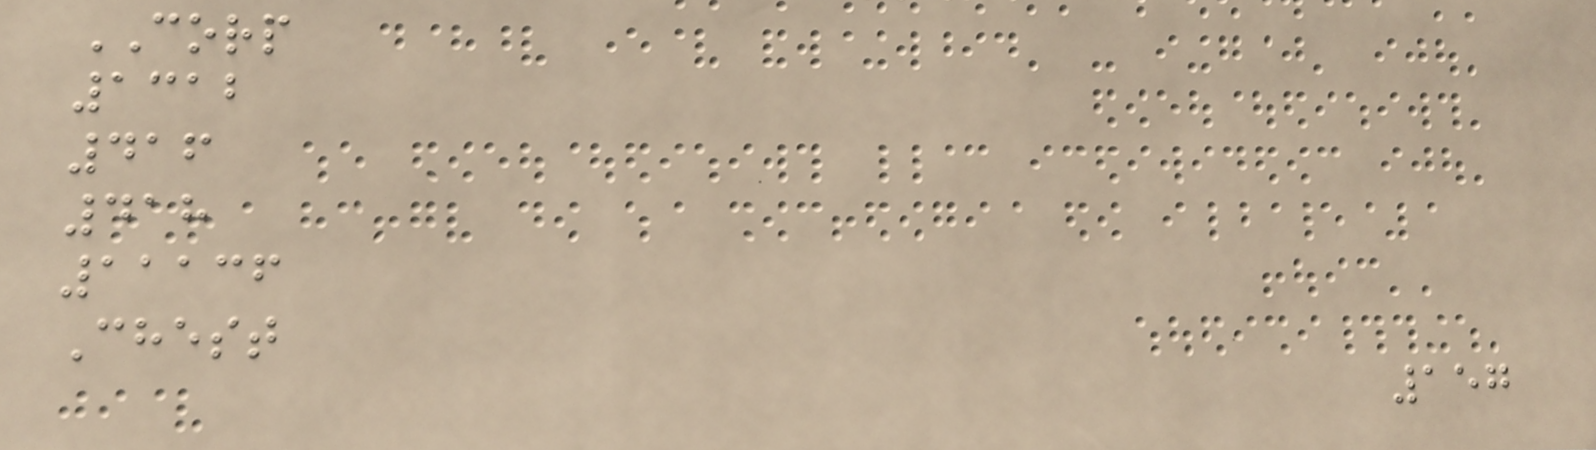CORP
1312
416
418
11136
Chest
157
